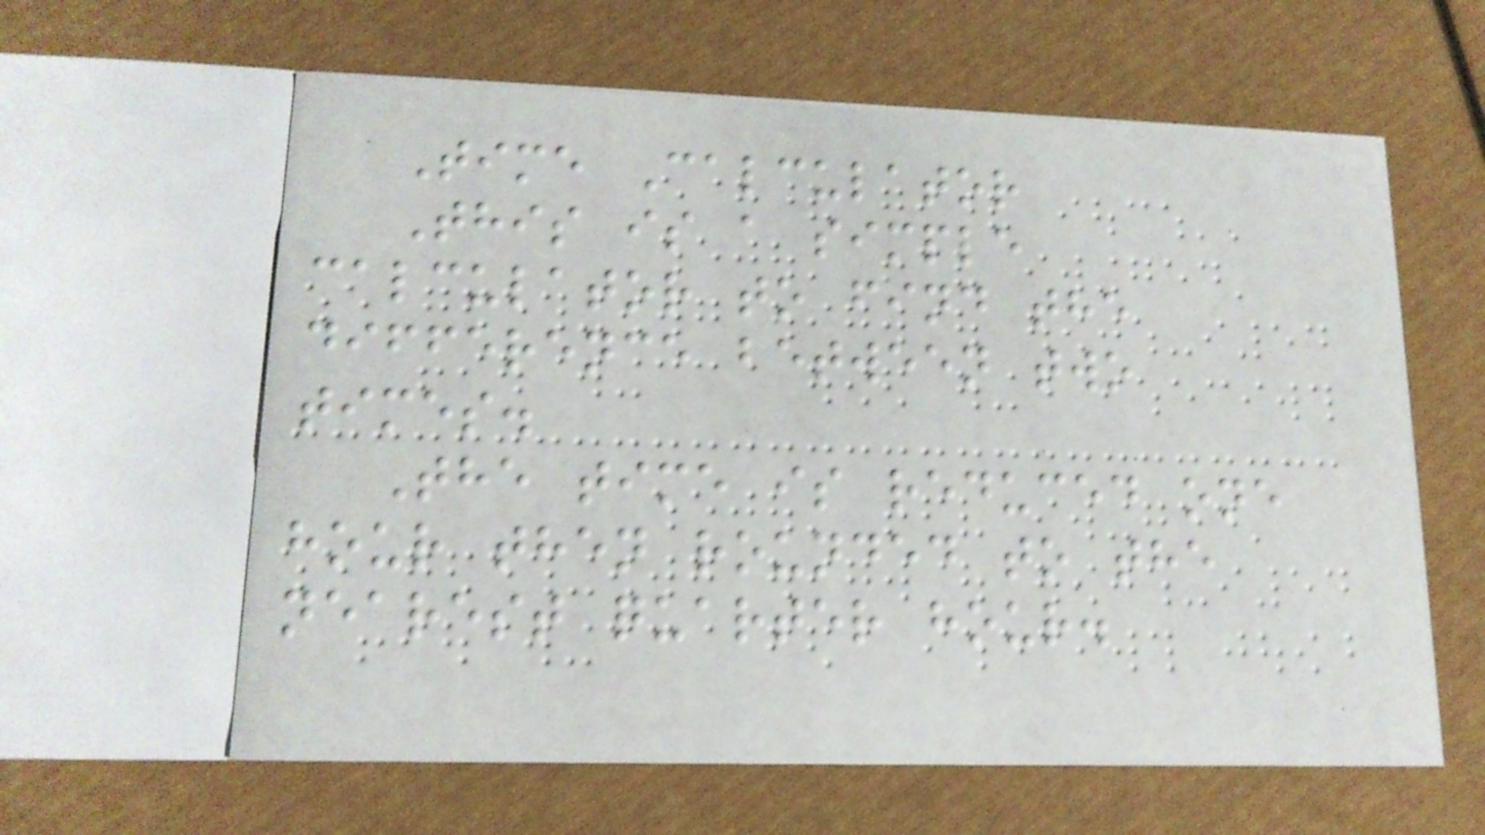Time Calculator
This is a simple
calculator to find the
difference between two
times.
The time is reduced one
hour then rounded to the
nearest quarter hour.
